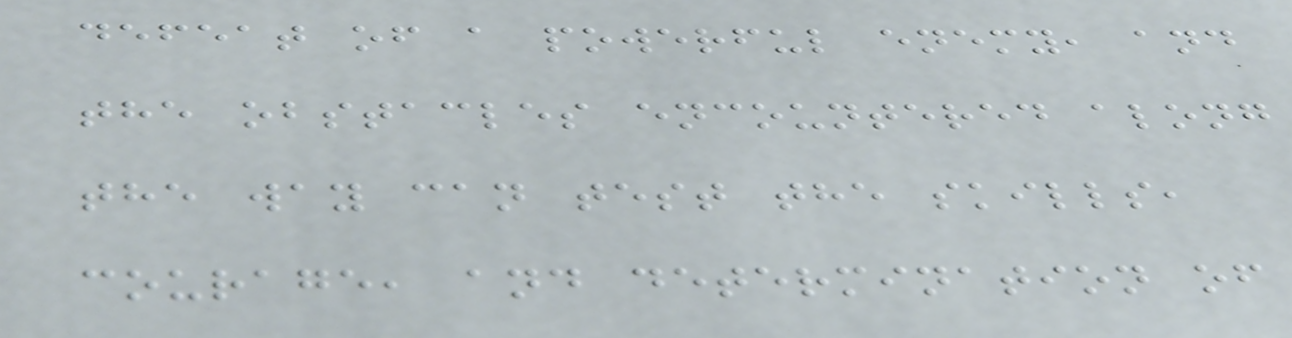defeat of a powerful enemy, and
the obstacles encountered along
the way can test the skills,
courage, and determination of
